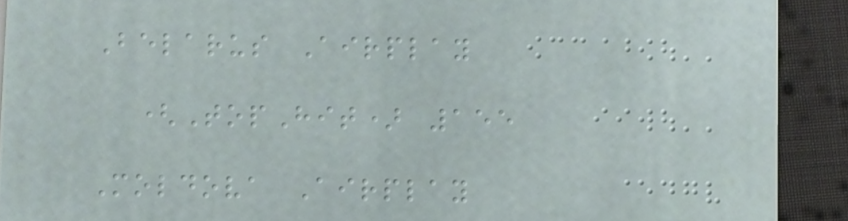Belarus Airplay
(TopHit) 155
Moldova Airplay
